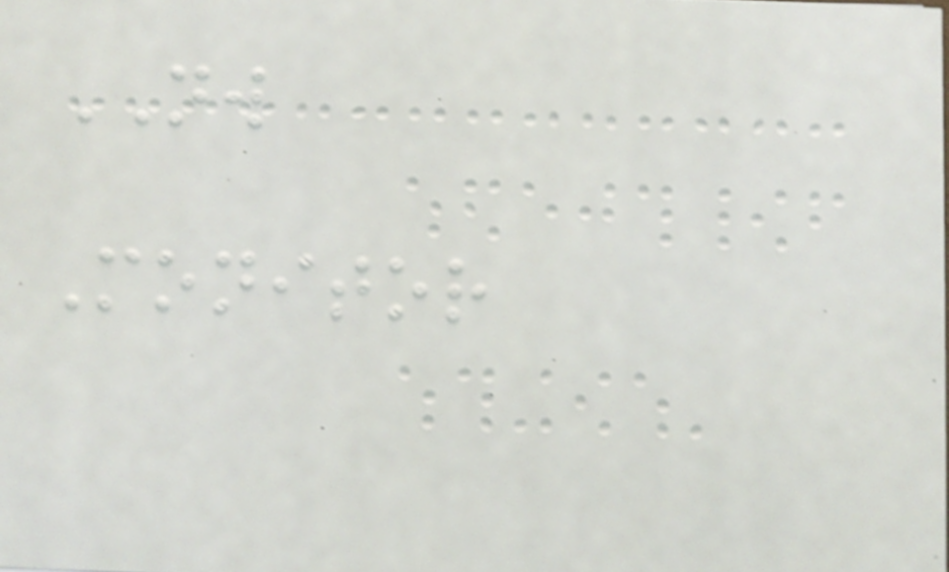NW
Monitor
